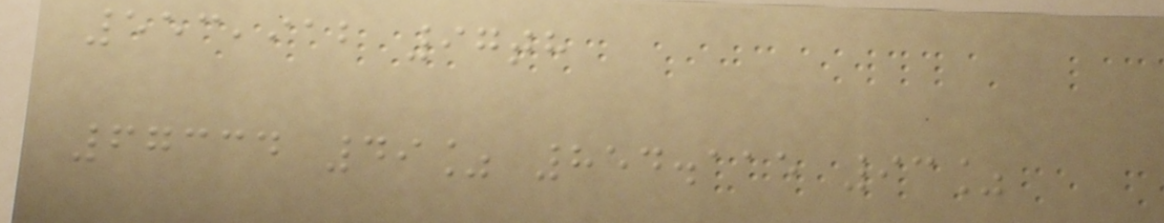553,912 97th
67334 49% 854.115 93%
